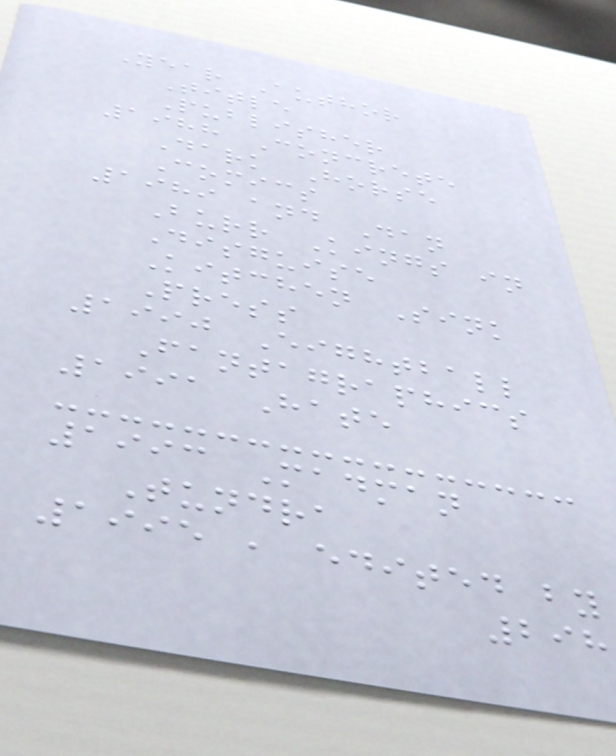Year Author
Title
Publisher
1988 Concrete
Dark Horse
Comics
1989 and Dan
Burr Kings in
Disguise
Kitchen Sink
Press
1990 Eightball
Fantagraphics
1991 Hate
1993 Madman
Tundra
1995 , edited by
298
